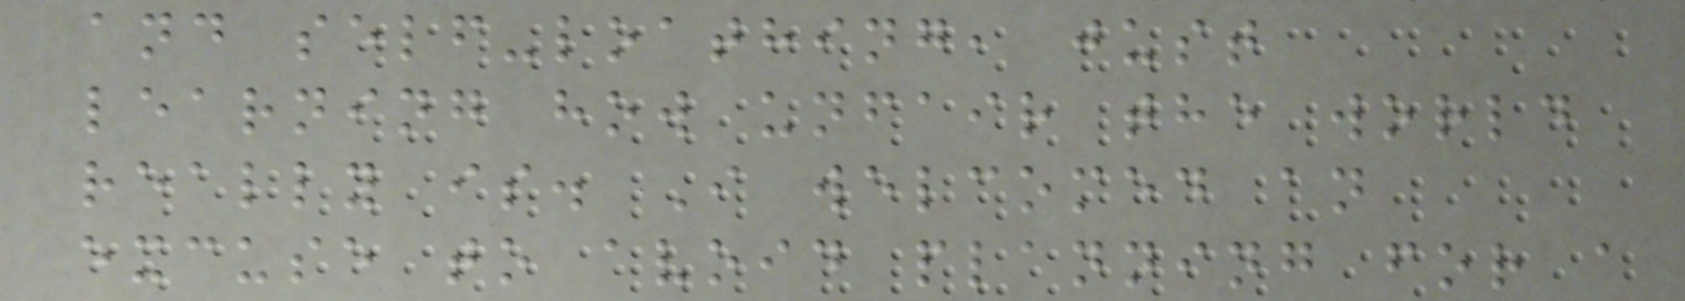and self-loathing, just
learning how unfair the world
really is. I welcomed an
excuse to avoid planning for a
